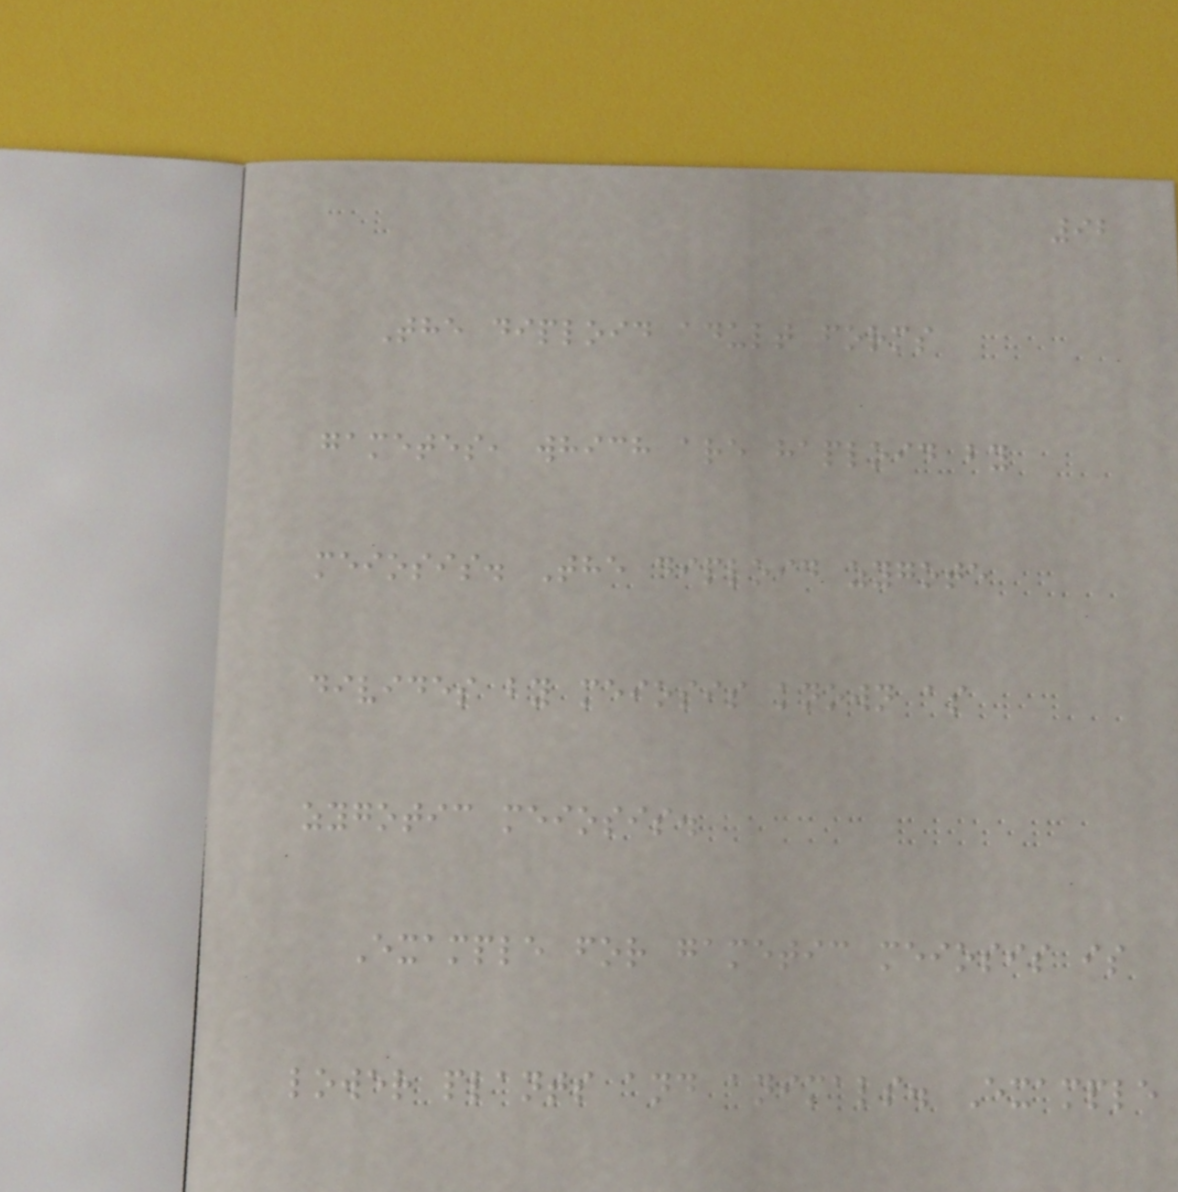92
The diploid adult forms
gametes, which are haploid by
meiosis. The diploid zygote
divides by meiosis known as
zygotic meiosis.
Example for gametic meiosis is
lower plants and animals. Example
